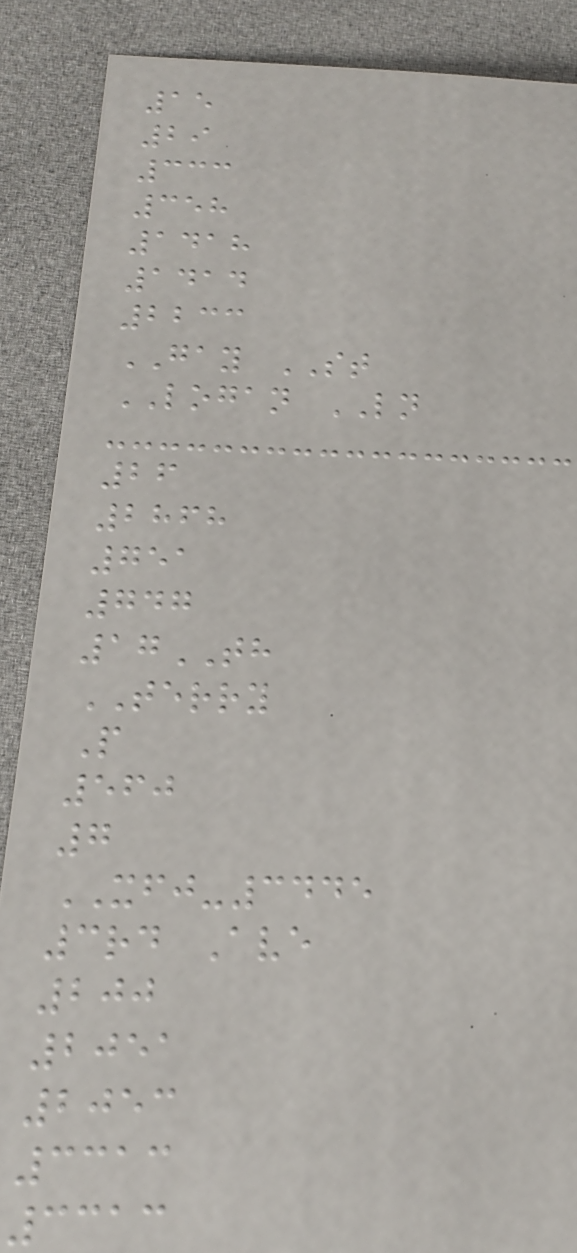15
29
333
358
1418
1414
2233
GAY ST
LOGAN LN
26
2868
751
747
17TH
TERRY
P
560
7
XFJ-3445
3rd Ave
200
2051
2053
3313
3313
